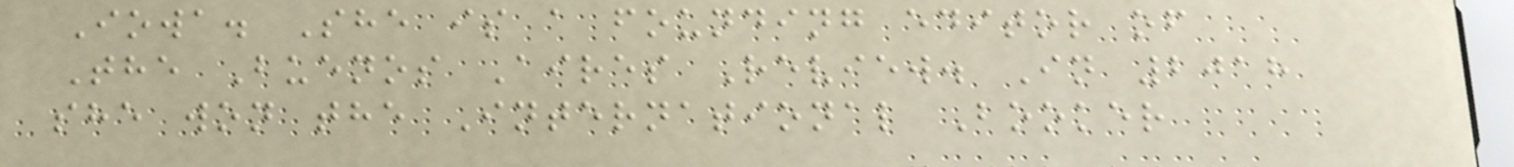Iowa. She is a founding editor of
The Buenos Aires Review. In 2018
she won the International Booker
